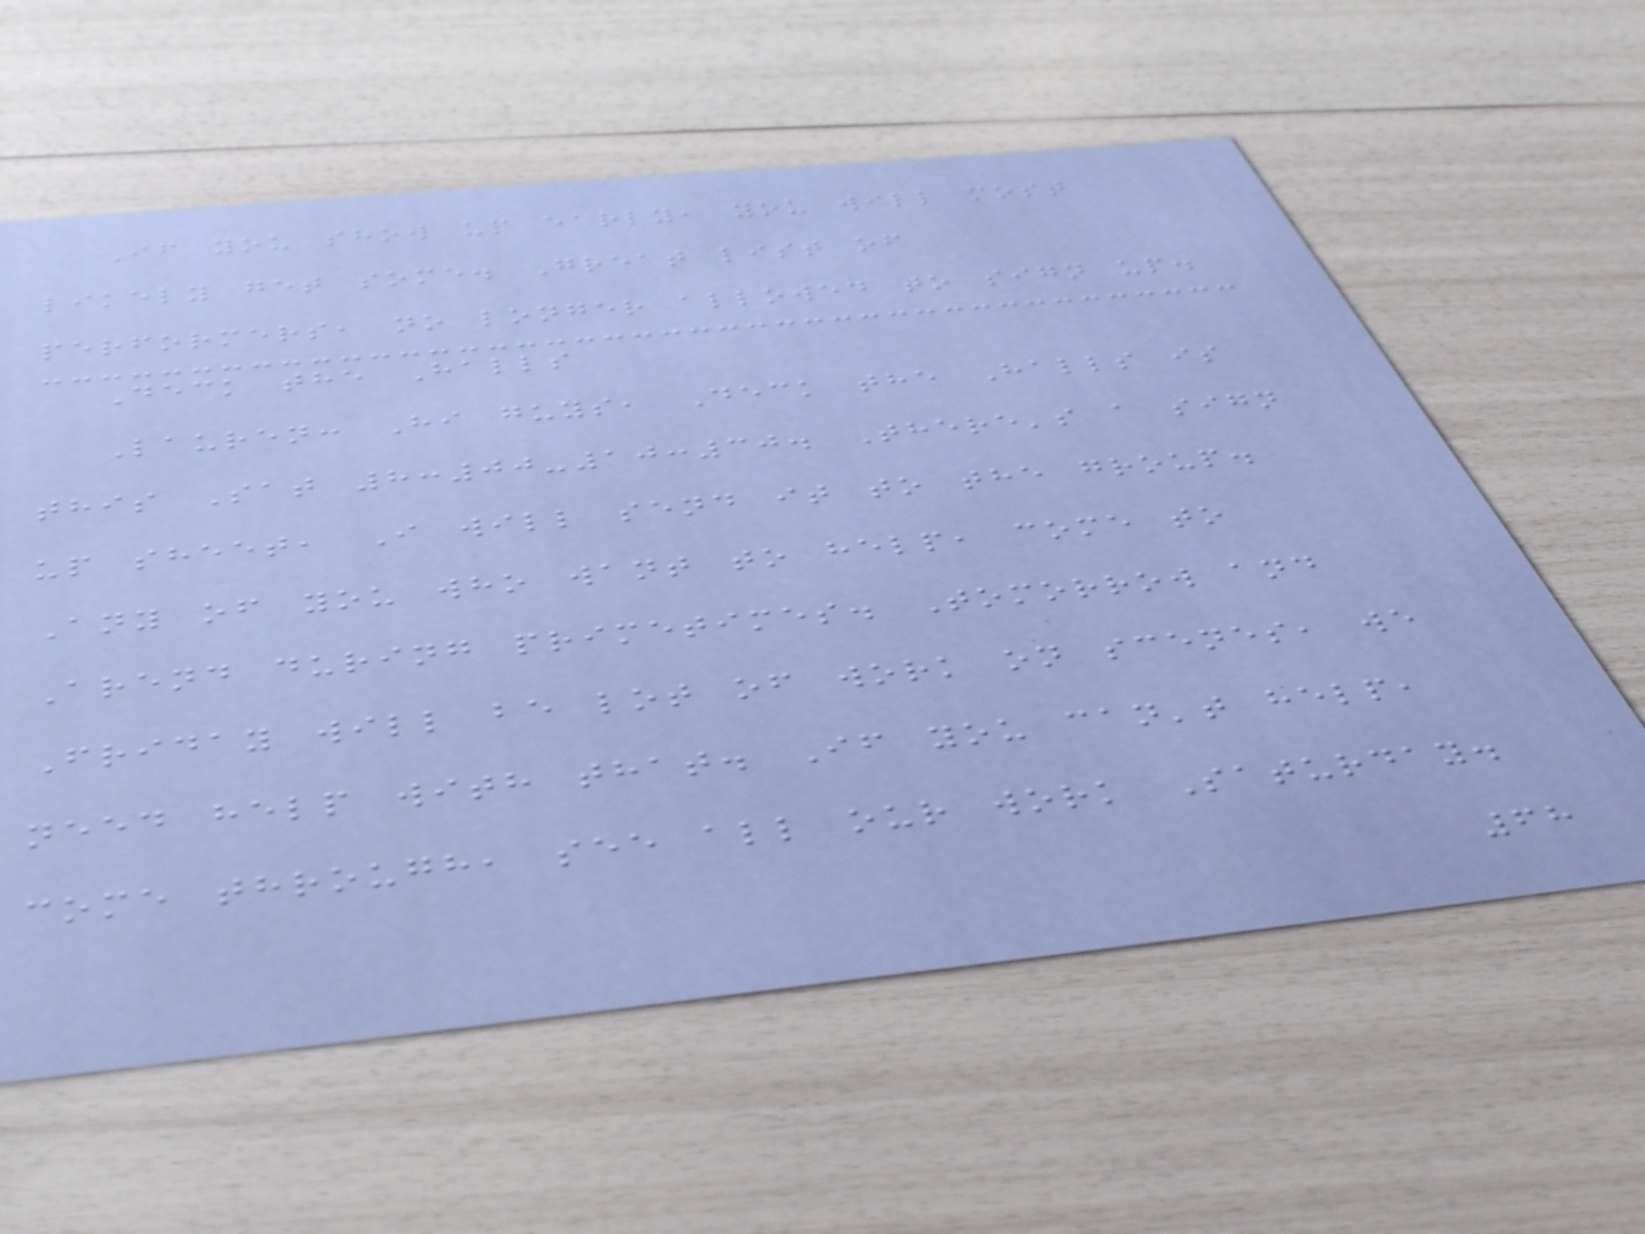If you show up early, you will most
likely get some. Great list of
performers, no longer allowed to sign up.
Deck the Halls
Lauren: Hi guys, Deck the Halls is
this Sat 8:00-10:30. There's a sign
up sheet, I will send it to the group.
Any of you who want to help, come to
Arend during primetimes. Tomorrow and
Friday will be lot of work on scenes, we
need help with that. If you can't help,
come through, see all our work Saturday.
68
